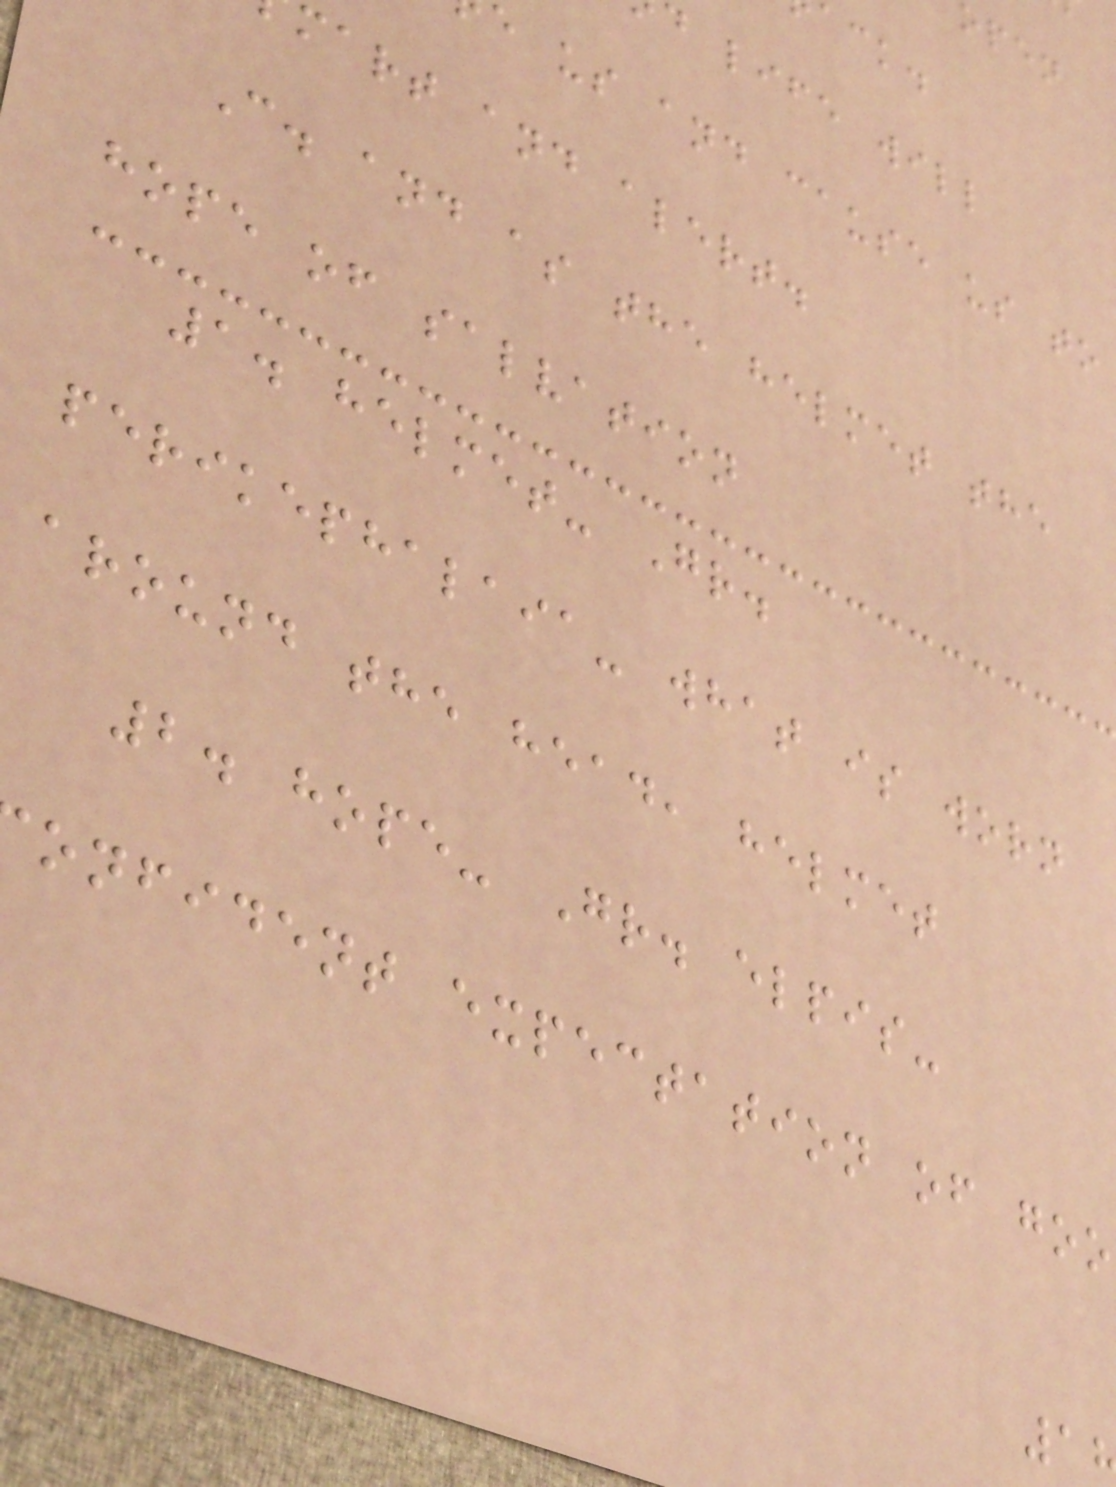d life will
e us and cause us to
mart and alert.
C. and as the helmet the
hope of salvation
1. helmet- Gr.
perikephalaia- what is worn
around the head, helmet
2. hope- Gr. elpis-
onfident expectation of goo
